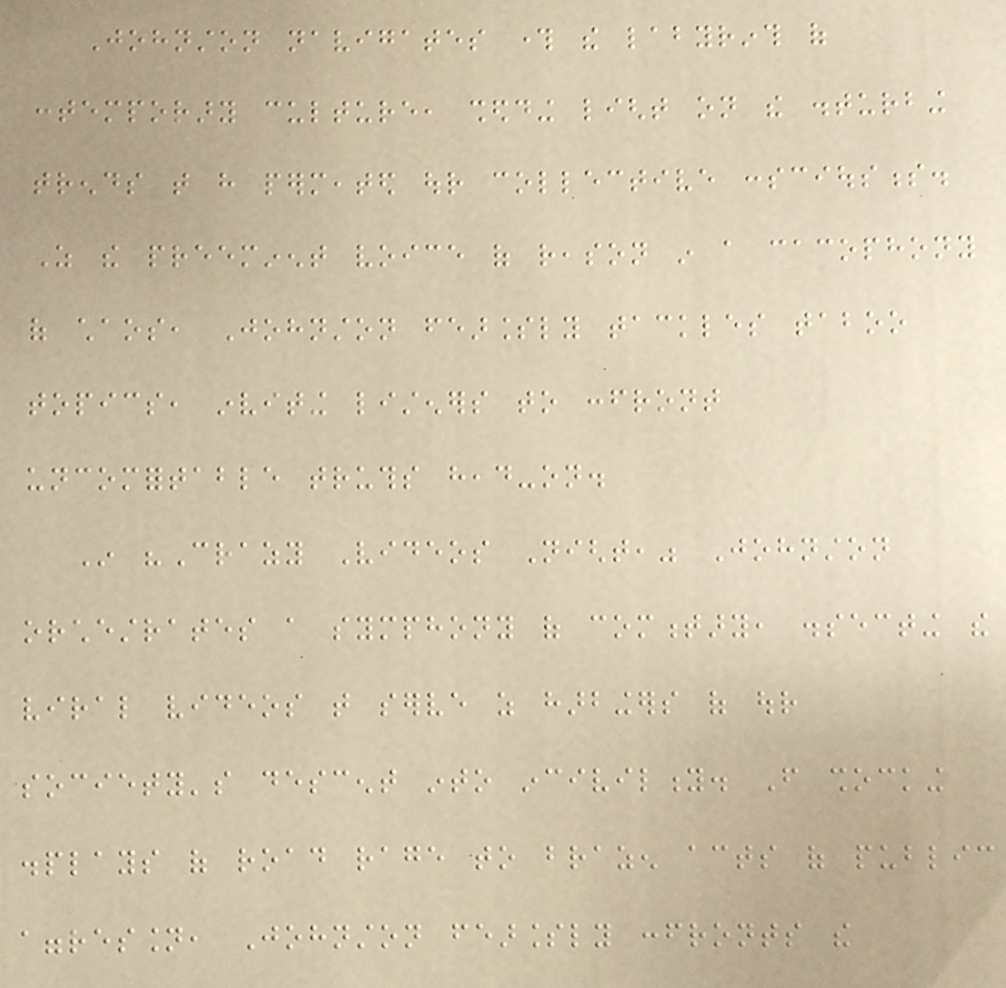Johnston navigates through the labyrinth of
contemporary culture, shedding light on the disturbing
trends that have permeated our collective consciousness.
As the preeminent voice of reason in a cacophony
of chaos, Johnston fearlessly tackles taboo
topics, inviting listeners to confront
uncomfortable truths head-on.
In "Crazy Videos Night," Johnston
orchestrates a symphony of commentary, dissecting the
viral videos that serve as harbingers of our
society's descent into incivility. From shocking
displays of road rage to brazen acts of public
aggression, Johnston fearlessly confronts the
